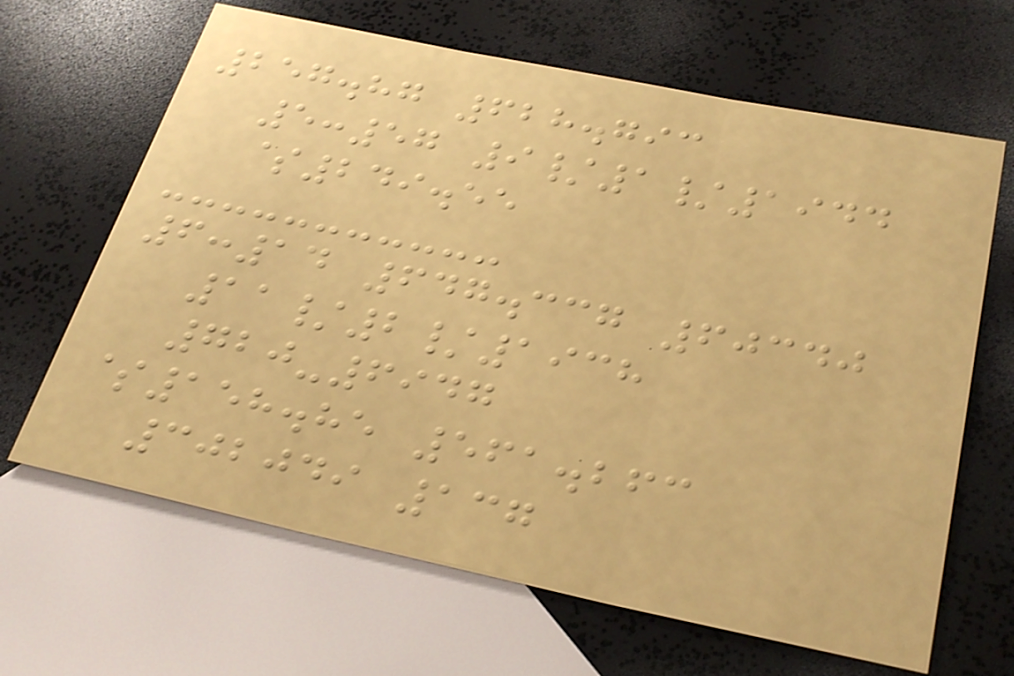257.87 628.793
5:57 9/1/1944
$249.55
6:14 647.337 60340
11/2/1938
720-6947
$158.85 561.263
302049 137
